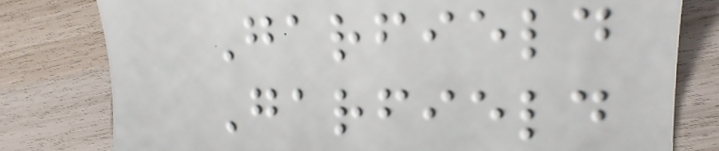Garfield
Garfield
